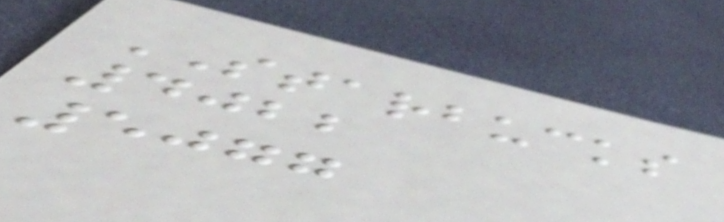STARBUCKS
4022
5077
